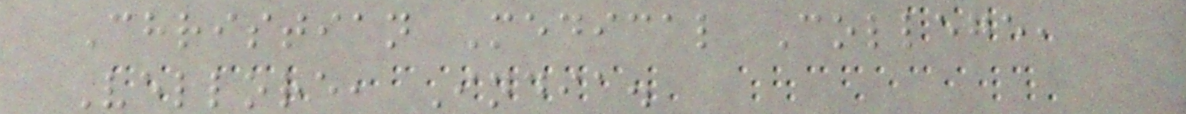Christian Medical College,
Vellore, India.
